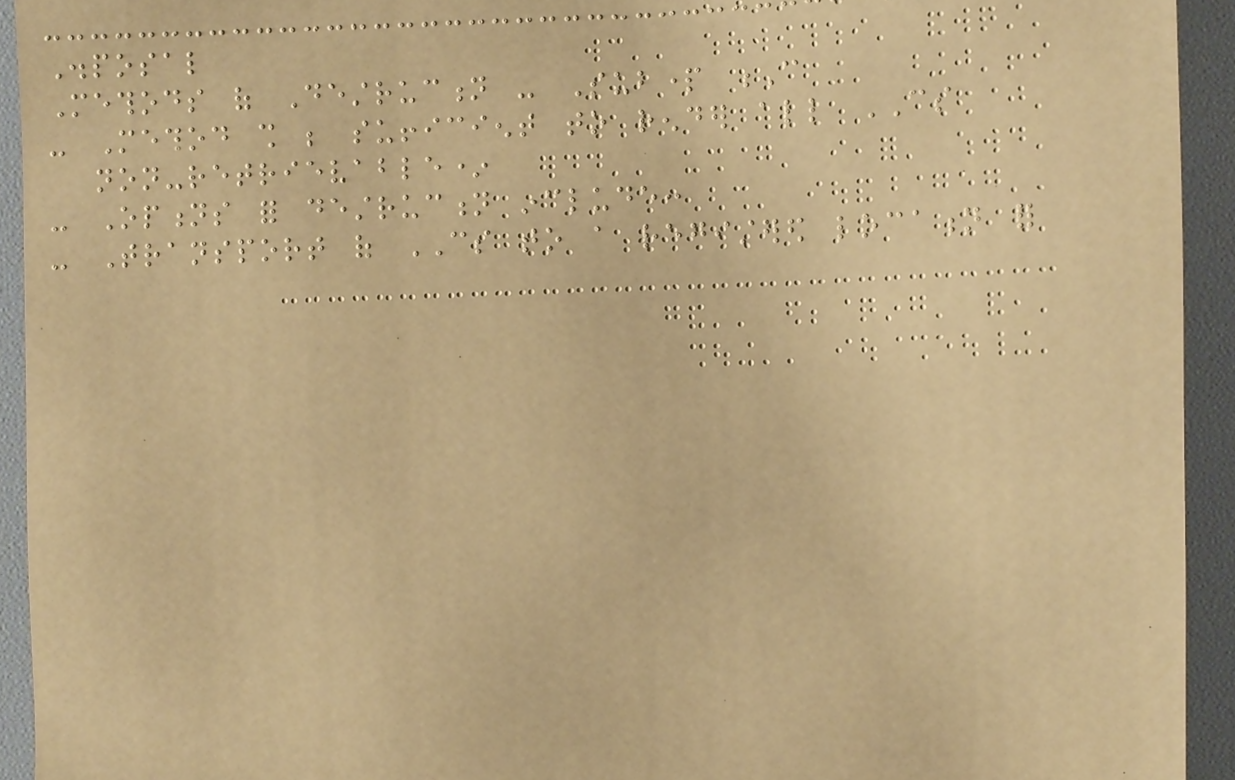Disposal
Methods of Destruction - Subpart C
- Method shall be sufficient to render all CS
non-retrievable*
- Options for destruction include:
- Transport of CS to a registered location for
